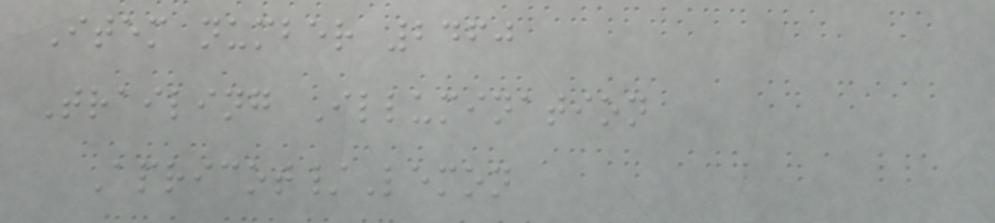Item number 2460
Trailing Illumination
Apricot/Lemon
